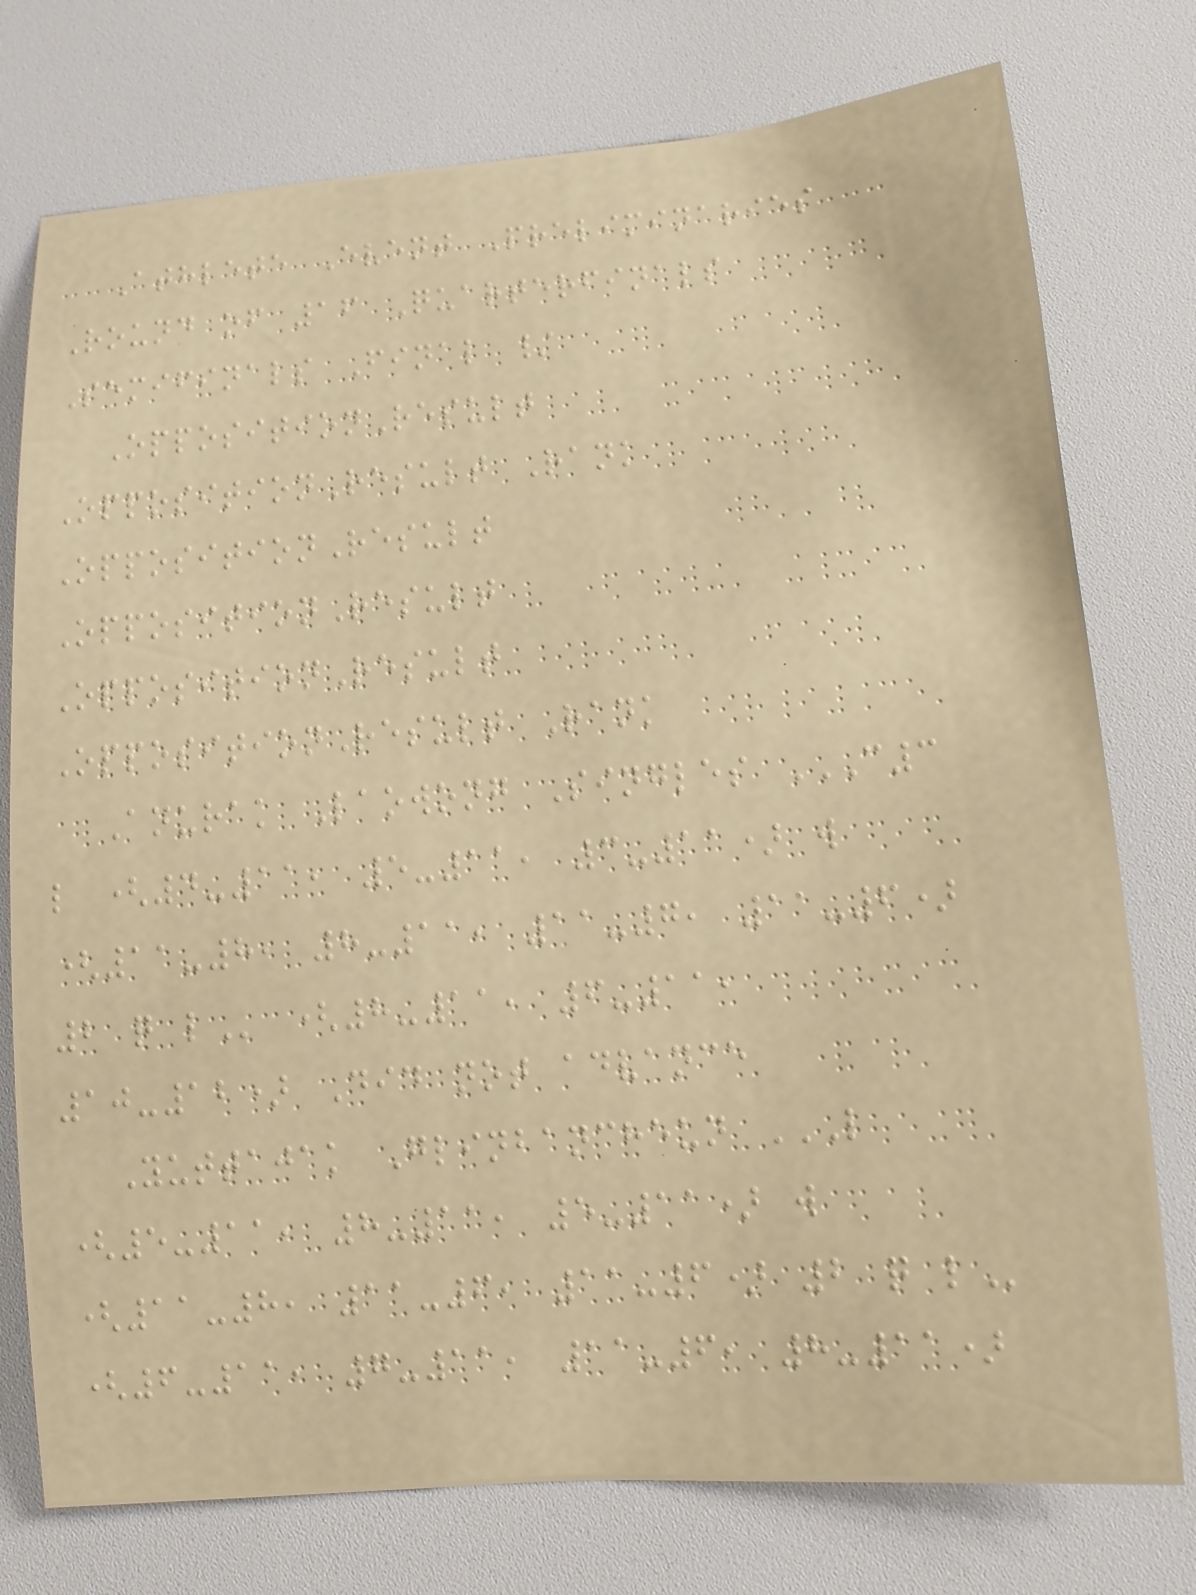Athlete Event Preliminaries
Round of 16 Quarterfinals
Semifinals Final /
OppositionResult
OppositionResult Rank
OppositionResult
OppositionResult
OppositionResult
OppositionResult Rank
Anurak Laowong Singles C3
L (4-11, 5-11, 3-11) W
(11-8, 8-11, 11-7, 11-6)
2 Q L (8-11, 6-11,
10-12) Did not advance
Yuttajak Glinbancheun L
(5-11, 8-11, 5-11) W
(11-8, 11-6, 11-6) 2 Q L
(6-11, 7-11, 11-6, 8-11)
